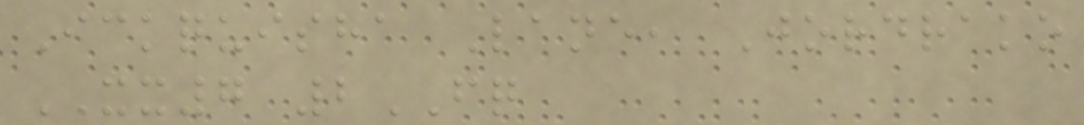Ickquisha Lane, Jordrako
XX7 2FQ
